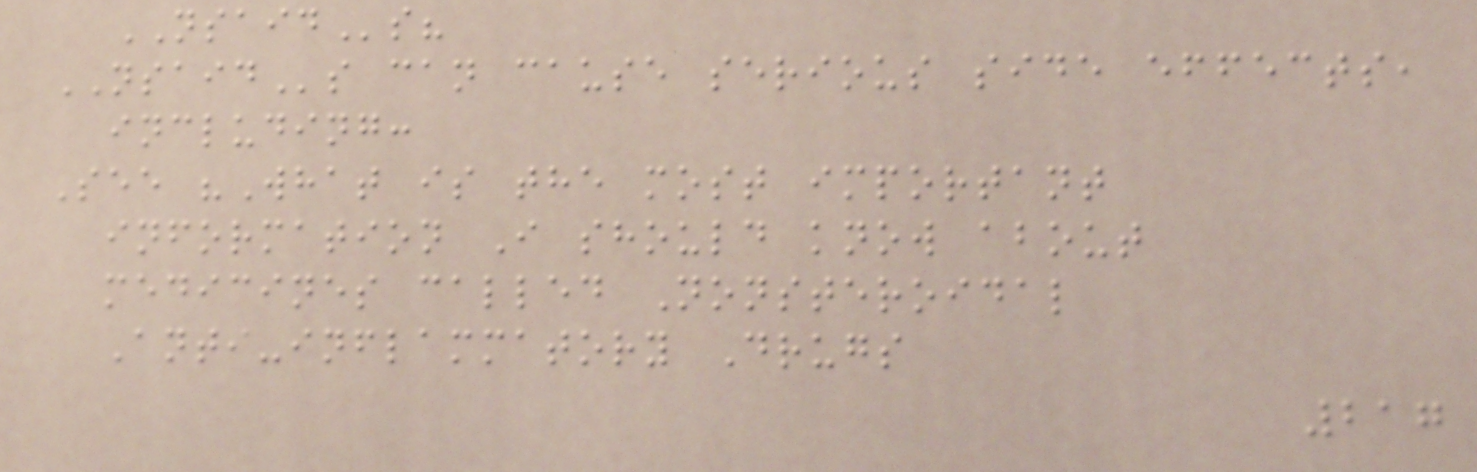NSAIDs?
NSAIDs can cause serious side effects,
including:
See "What is the most important
information I should know about
medicines called Nonsteroidal
Anti-inflammatory Drugs
217
